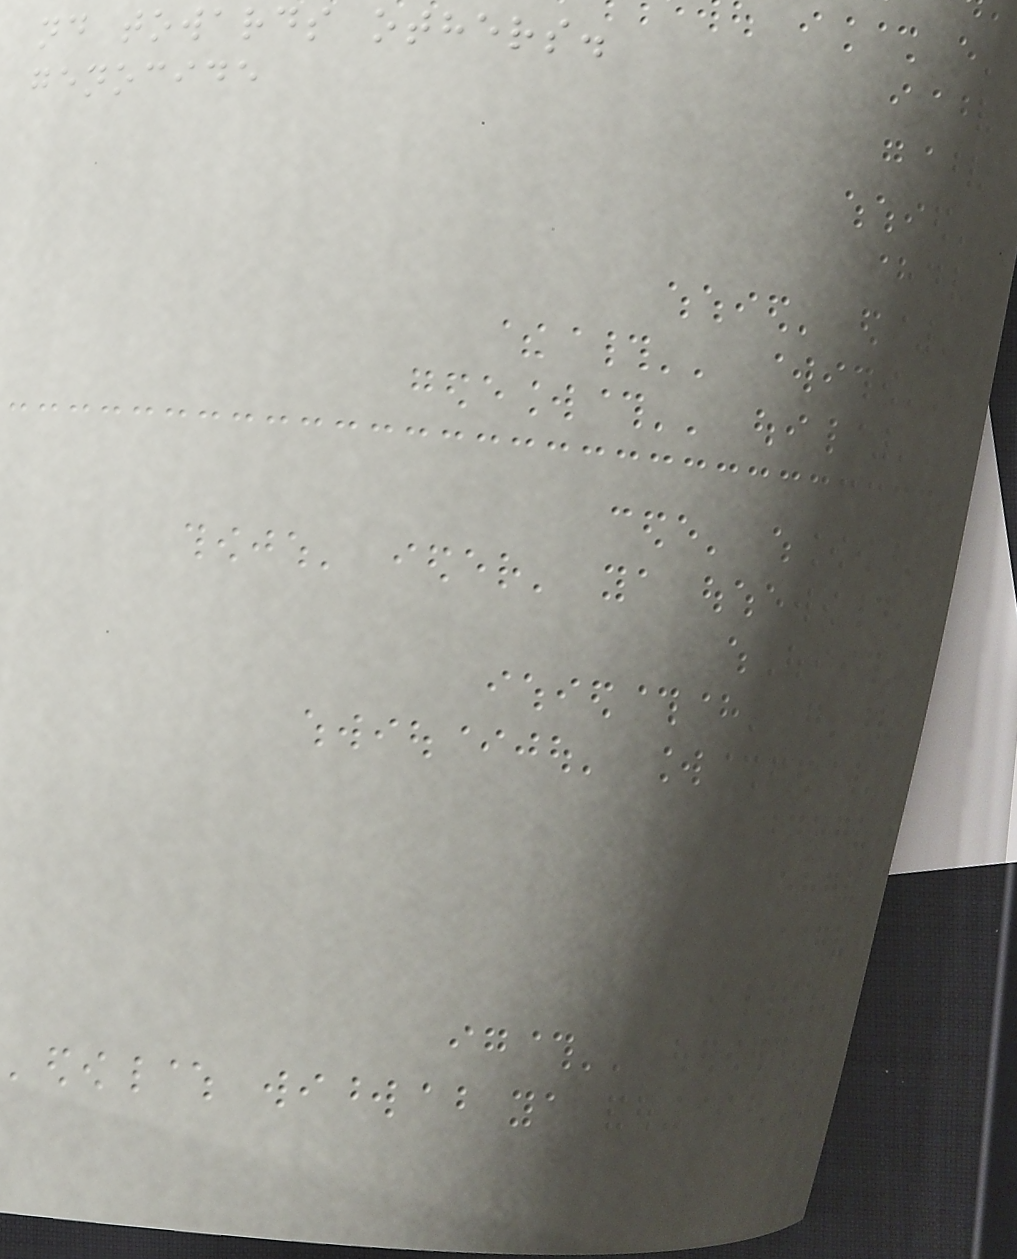nd towards others.
genocide
